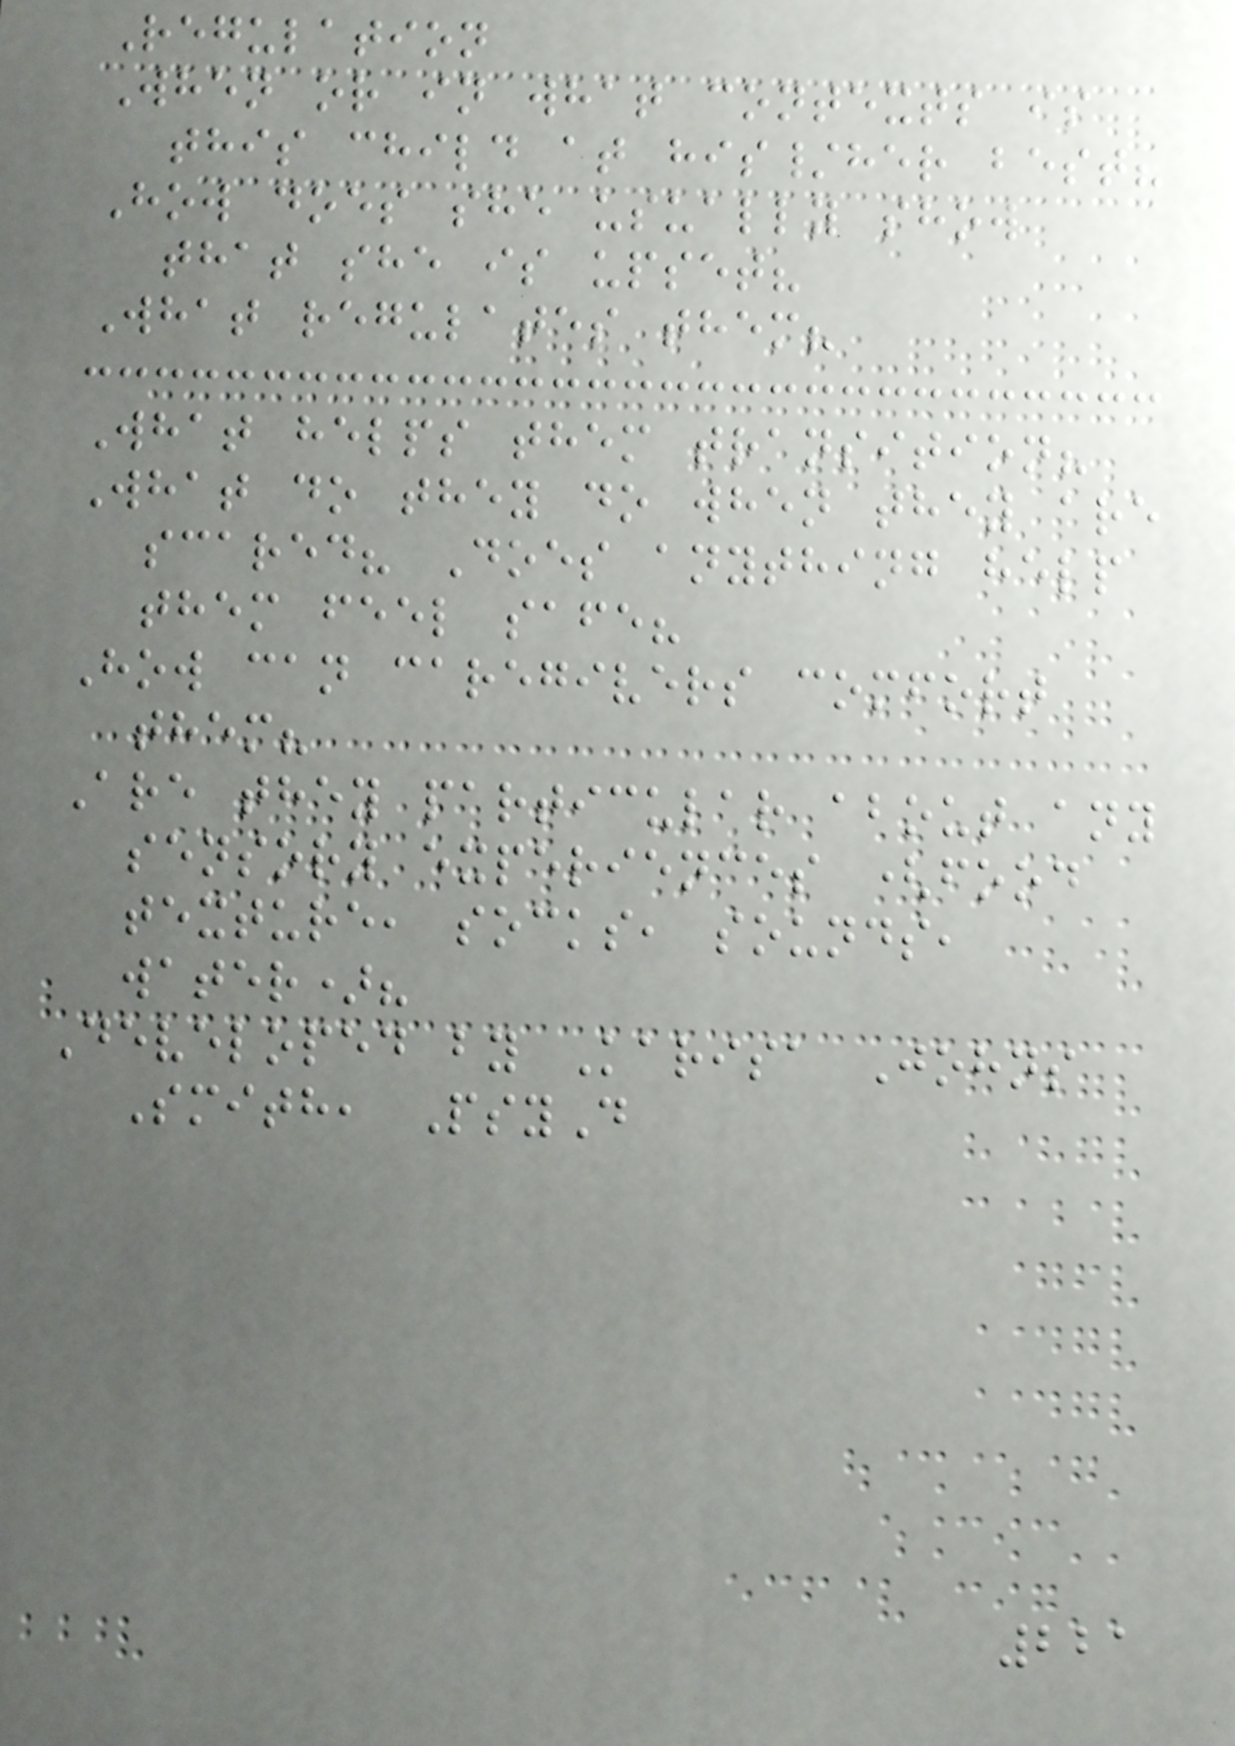Regulation
When or in what contexts is
this child at his/her best?
How does she usually show
that she is upset?
What regulates them?
What helps them transition?
What do they do when they are
scared? Does anything help
them feel safe?
How can caregivers comfort
them?
Are they particular about any
sensory experiences (food
texture, socks, sounds,
water)?
Developed by Karisa Johns
Smith, PsyD
221
